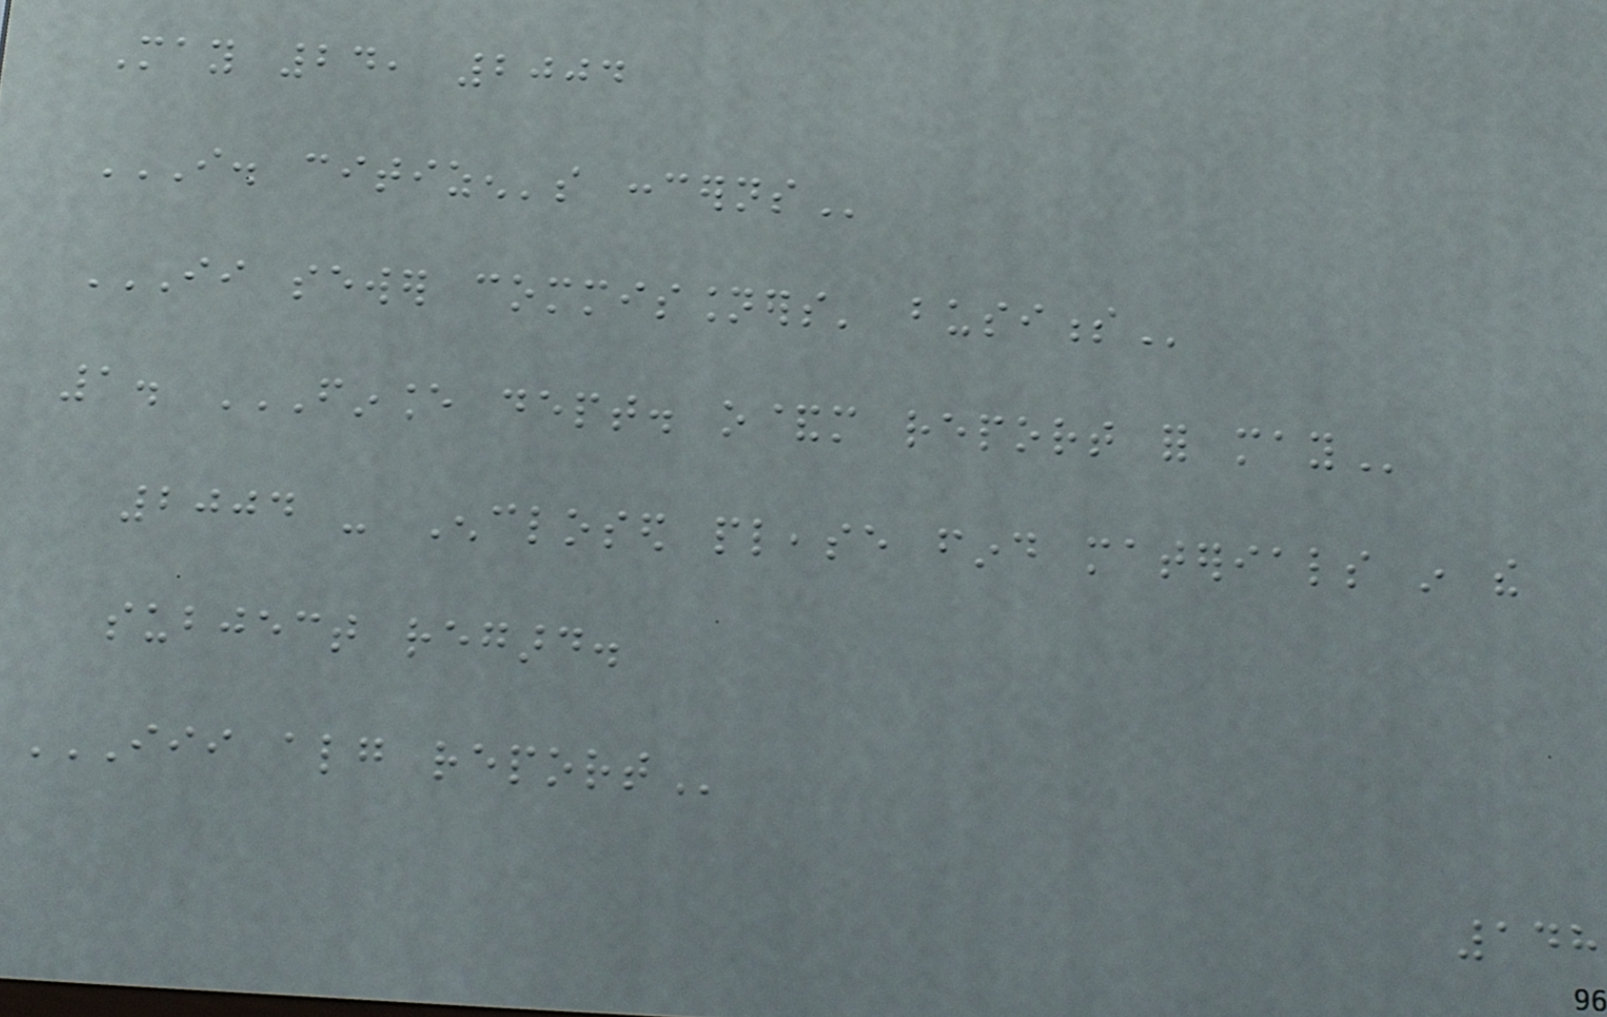May 24, 2004
I. CITIZEN'S CONCERNS
II SEWER COMMISSIONERS' BUSINESS
1. FINANCE DEPT. O&M REPORT FOR MAY
2004 - Enclosed please find materials in the
subject regard.
III ALG REPORT
148
